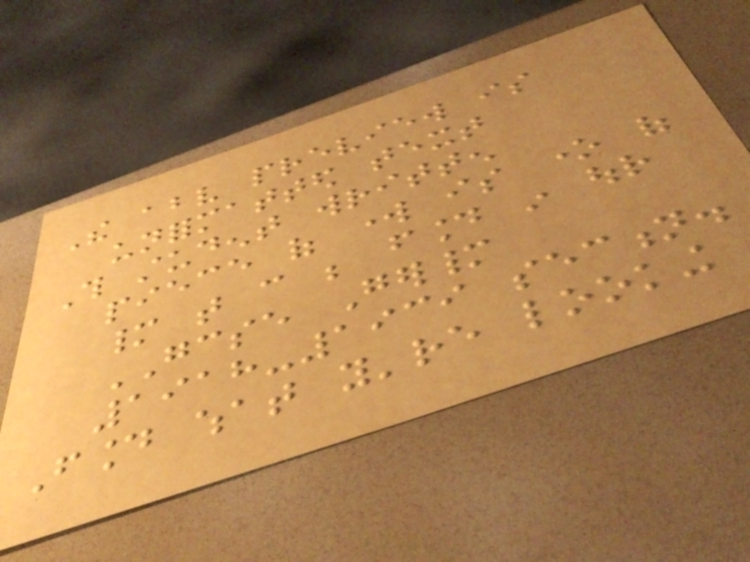The above preview is
unformatted text
This student written
piece of work is one of
many that can be found in our
GCSE Germany
1918-1939 section.
Found what you're looking
